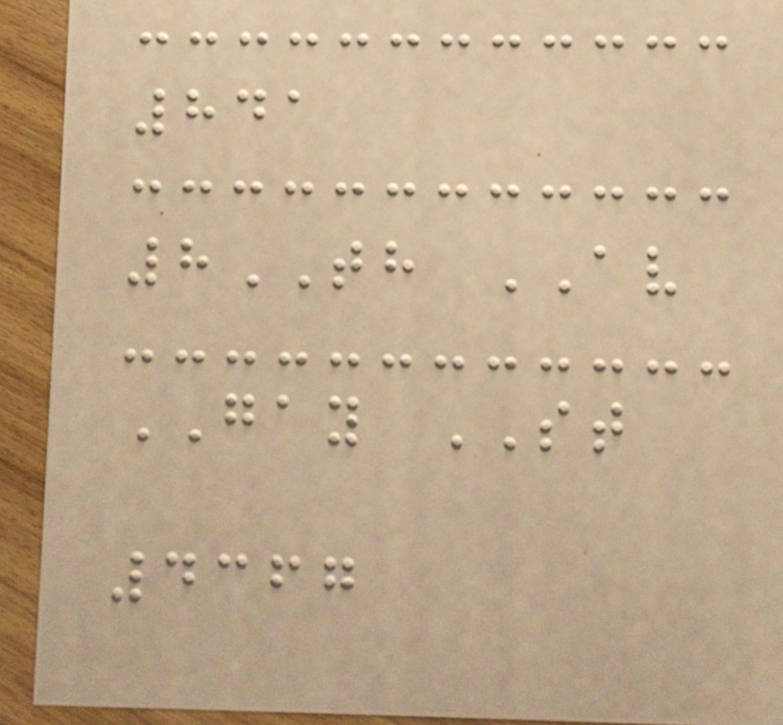841
8TH AV
GAY ST
4367
